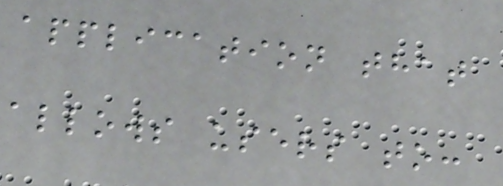application that
allows users to:
